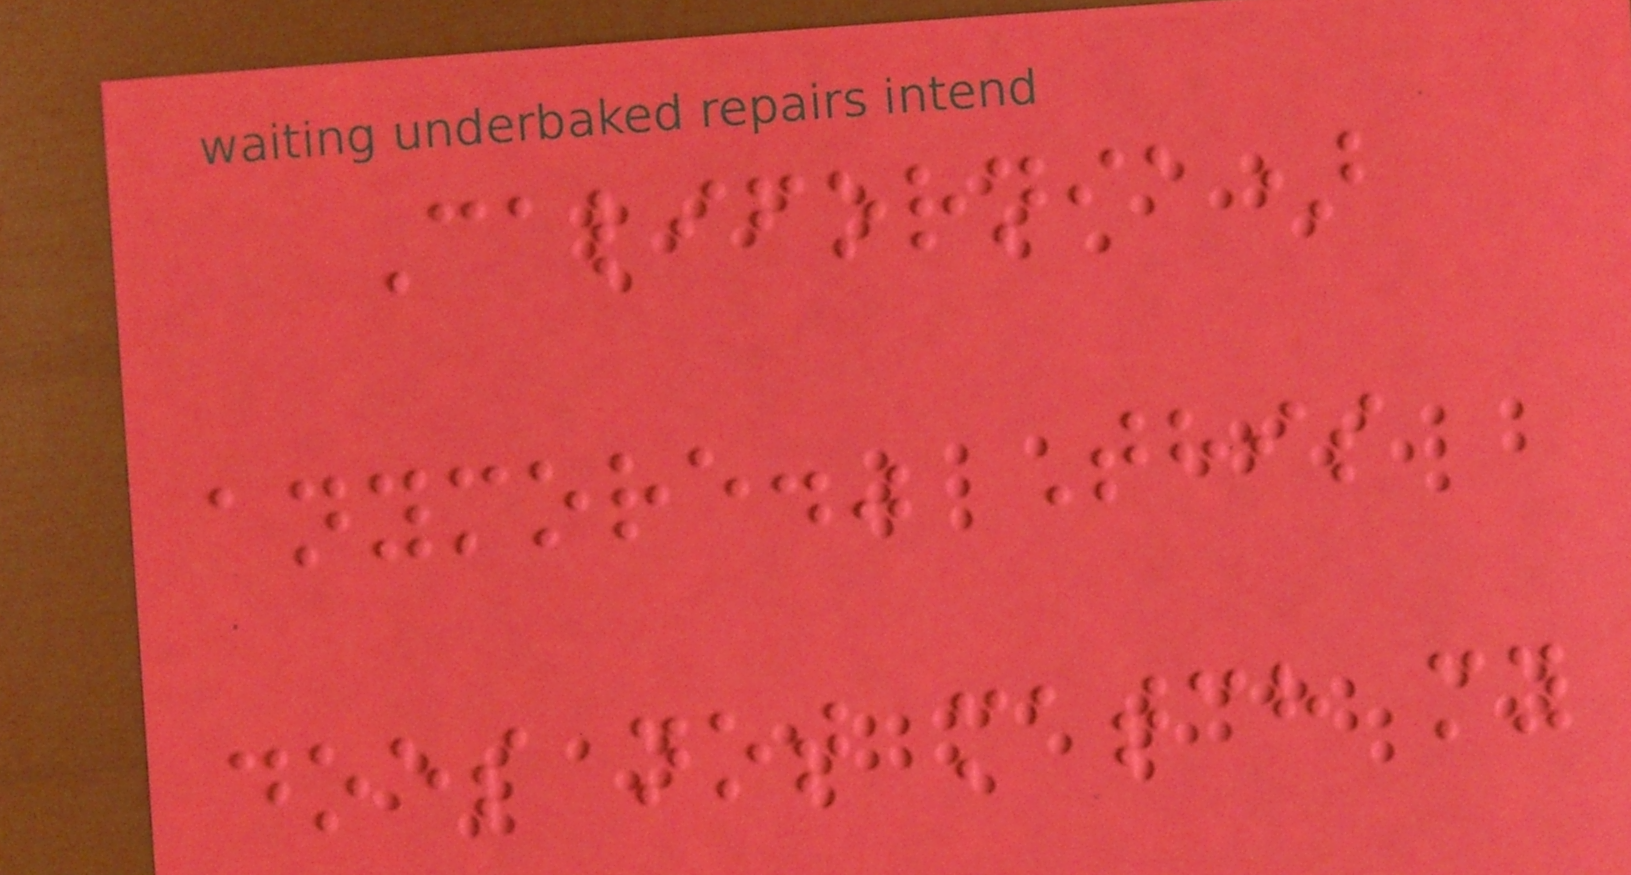California)
anymore." This
does not match my
